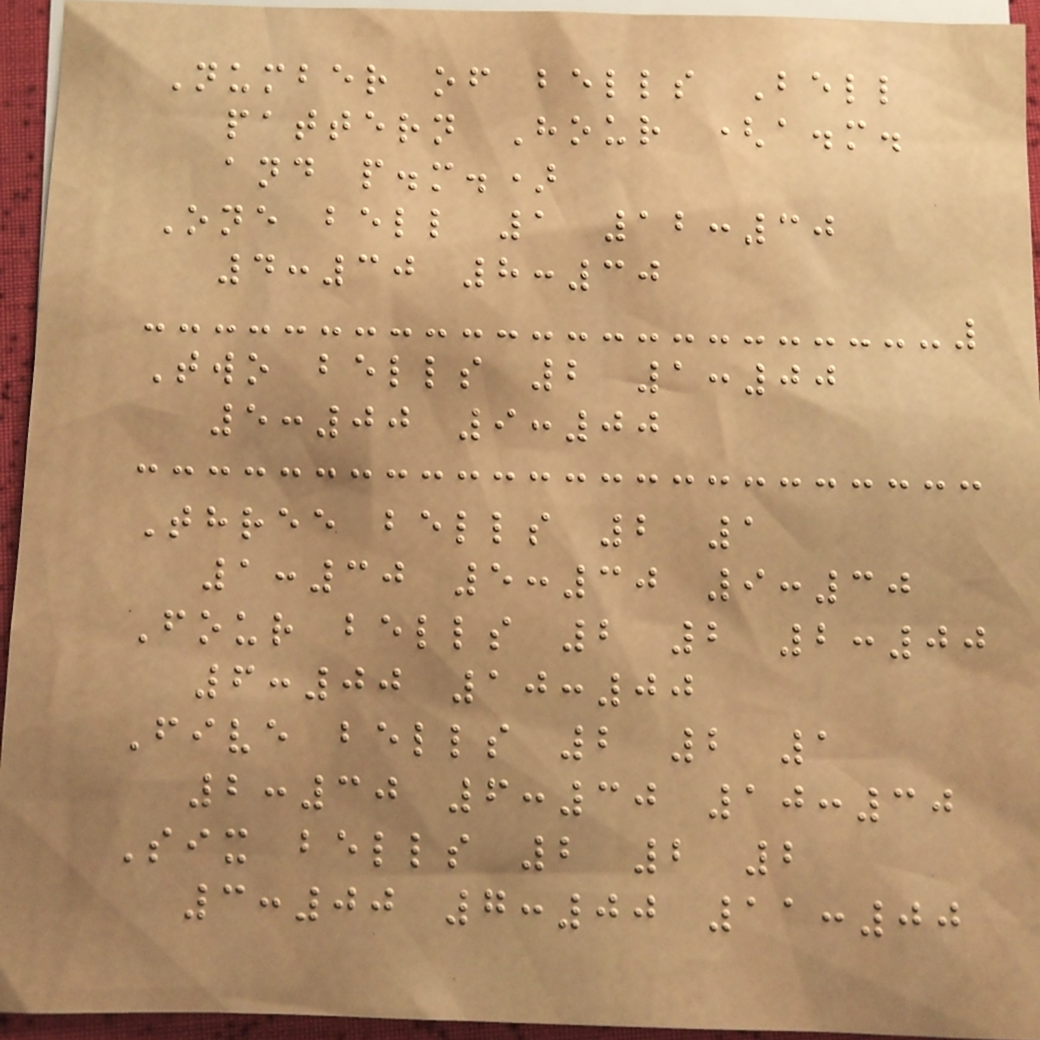Number of bells Bell
pattern Hour (a.m.
and p.m.)
One bell 1 12:30
4:30 8:30
Two bells 2 1:00
5:00 9:00
Three bells 2 1
1:30 5:30 9:30
Four bells 2 2 2:00
6:00 10:00
Five bells 2 2 1
2:30 6:30 10:30
Six bells 2 2 2
3:00 7:00 11:00
